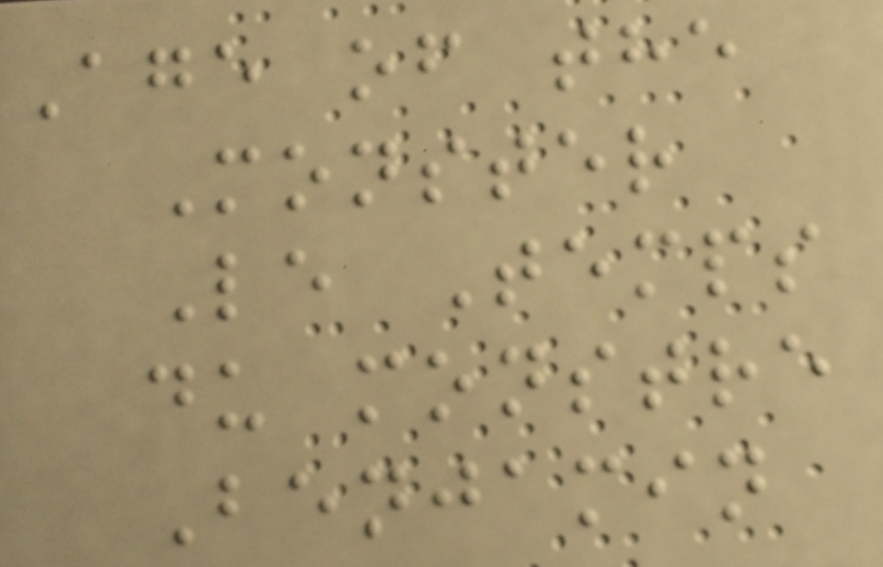Age of the
Monster
Le Temps
du monstre
Benjamin
